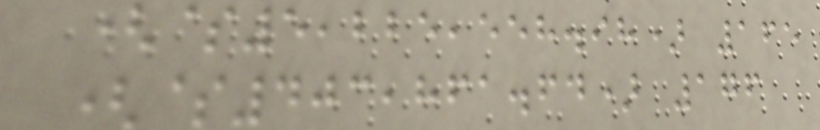($5,225,558.98) 165
($403,861.64) 176
